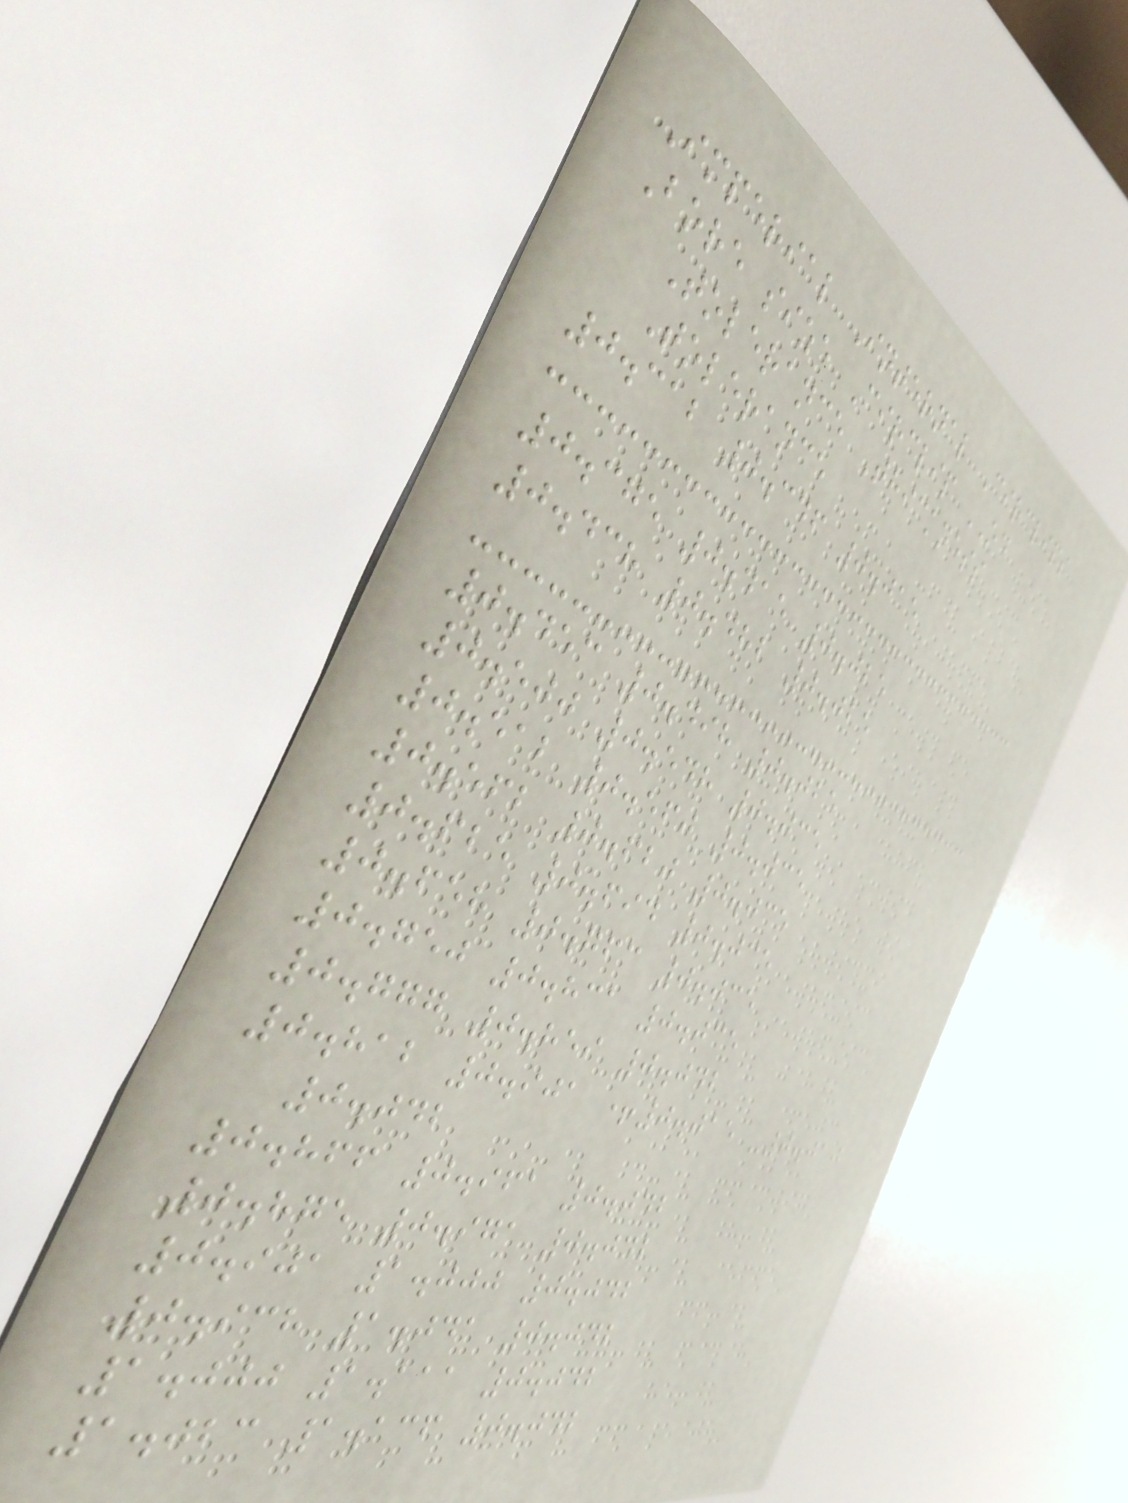Imperial Internal Circlips
Bore size Circlip OD
Tolerance Thickness
Tolerance
0.312 0.346 0.015
0.375 0.415 0.025
0.438 0.482 0.025
0.453 0.498 0.025
0.500 0.548 0.035
0.512 0.560 0.035
0.562 0.620 0.035
0.625 0.694 0.035
0.658 0.763 0.035
0.750 0.831 0.035
0.777 0.859 0.042
0.812 0.901 +0.015 -0.010
0.042
0.866 0.961 0.042
0.875 0.971 0.042
0.901 1.000 0.042
0.938 1.041 0.042
1.000 1.111 0.042
1.023 1.136 0.042
